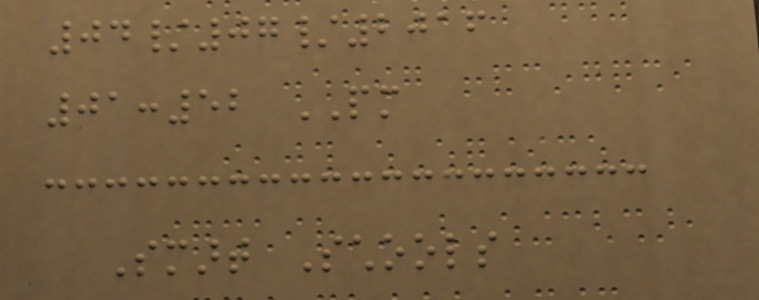04/07/2016
01:52 PM
Smart Schools
